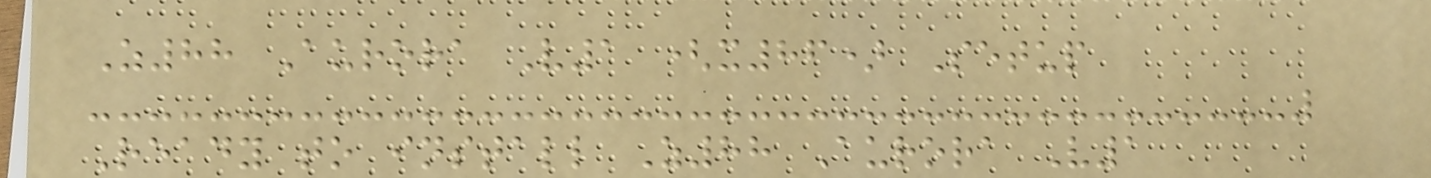Z88 Aurora V1 (x86) Setup
Ready to install Z88 Aurora V1
